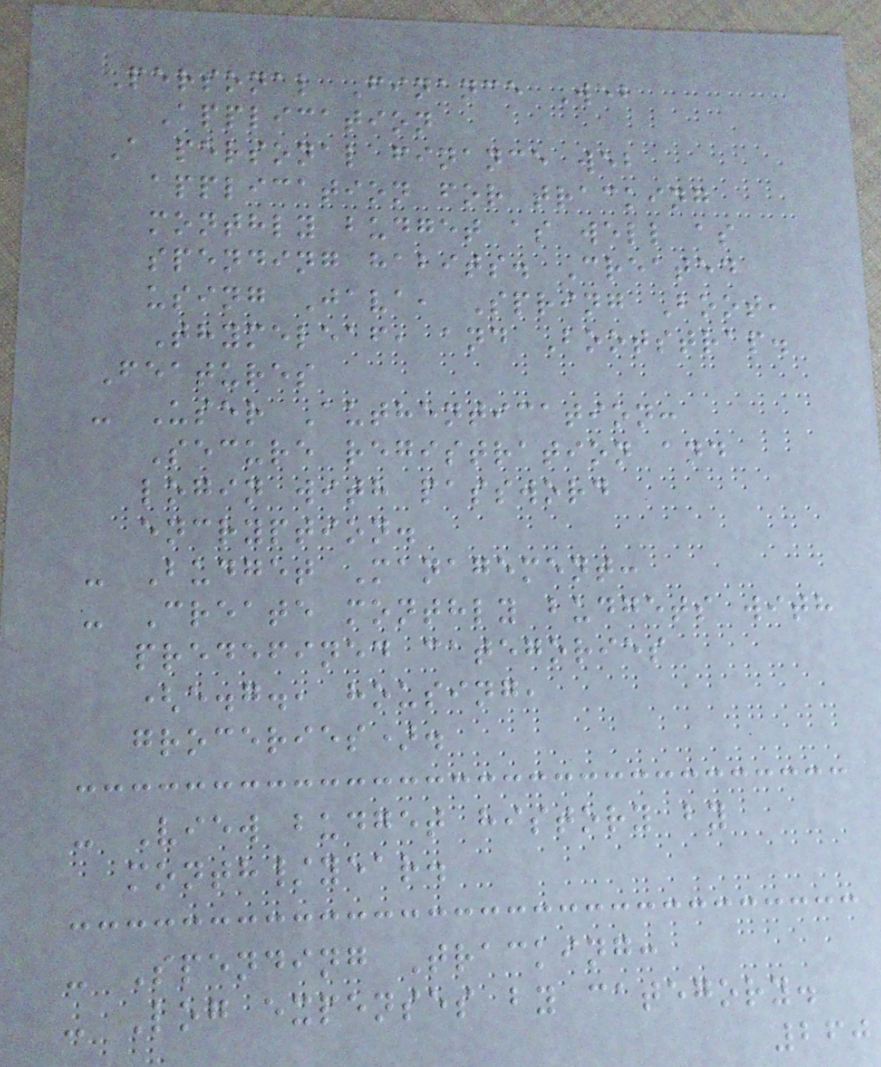Personal Finance Web
Application
A personal finance web
application for tracking
monthly budget as well as
spending habits. Created
using Java, Spring Boot,
Thymeleaf, and Bootstrap.
Features
- User Authentication:
Secure registration and
login with password
encryption.
- Budget Management:
- Create monthly budgets with
predefined categories
(e.g., housing,
groceries).
- View budget history by
month/year.
- Spending Tracking:
- Log expenses by category.
260
